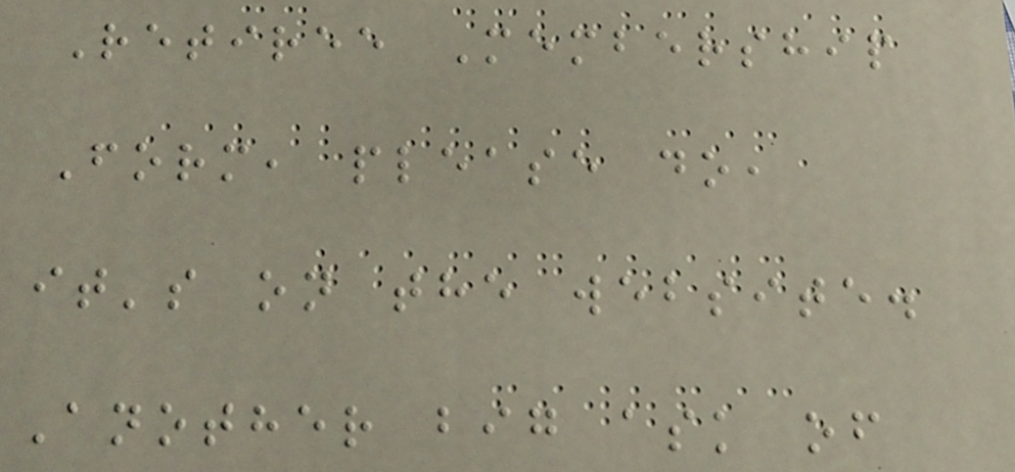Retiree Membership
Form, please do,
it's on the website.
Another big ask of
